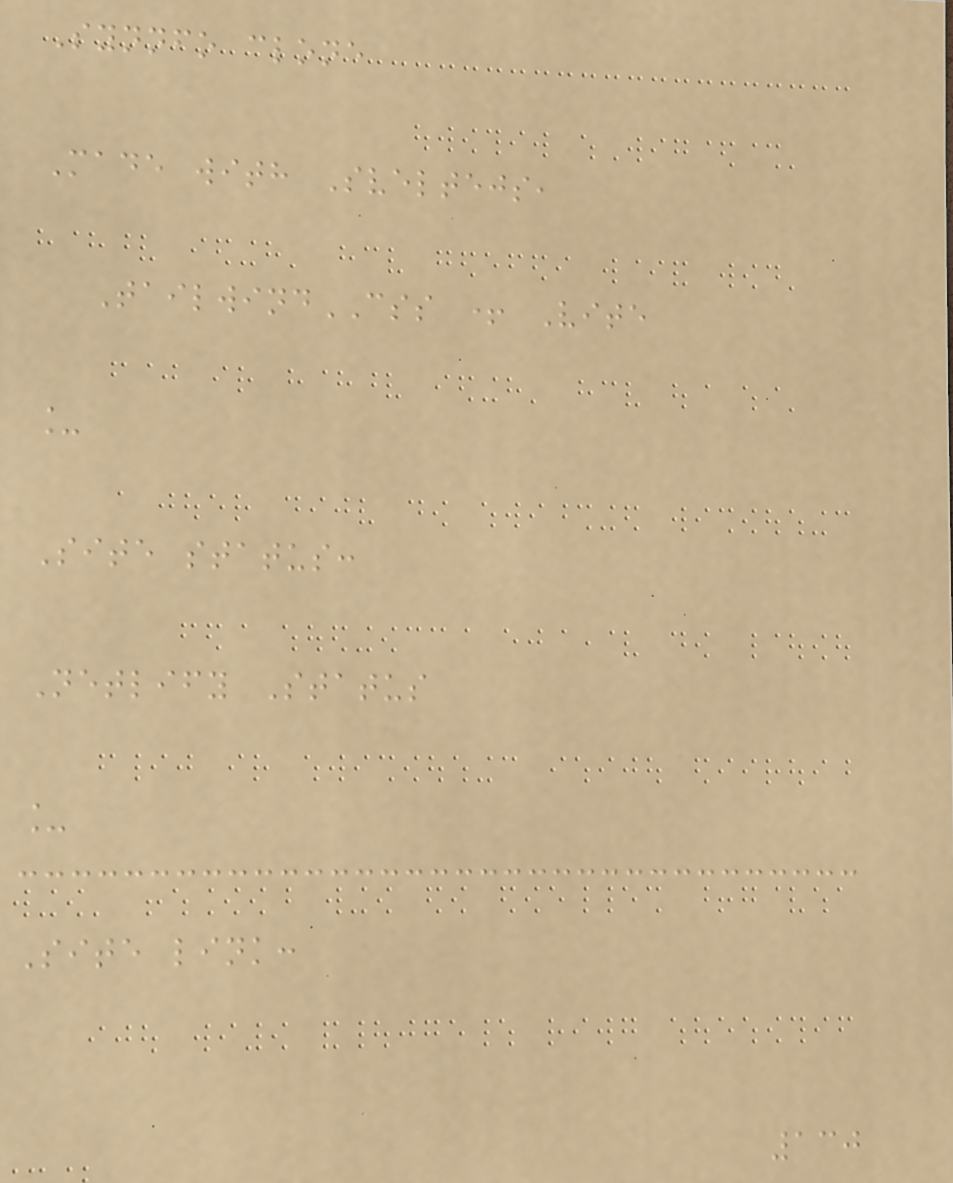Synnfo clone
Made with Sveltejs,
TailwindCSS + Vite
_
Site status:
Netlify Status
_
Site link:
130
